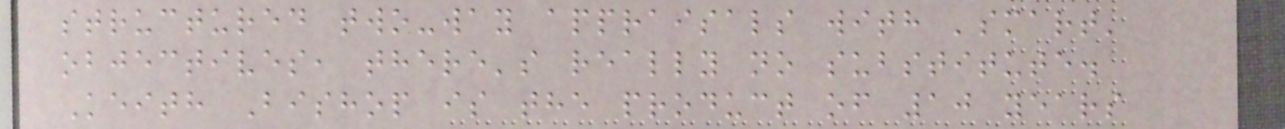structured two-way appraisals with 'smart'
objectives, there's really no substitute.
Keith Bishop is the product of 10 years
